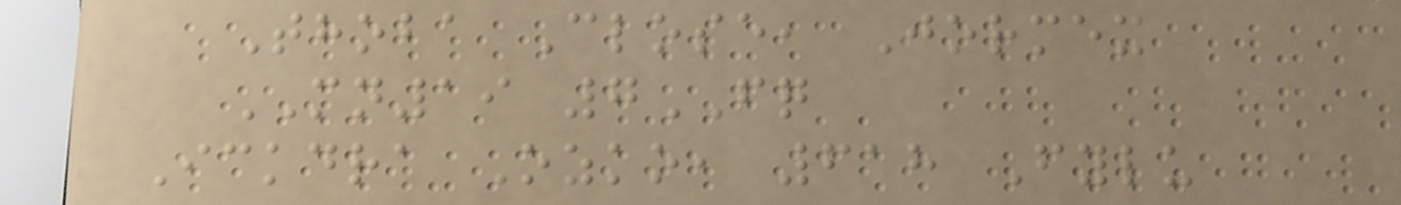Thoba Close, Jormex
MN19 7FQ
Ickdra Ozko, 618 Fylu
